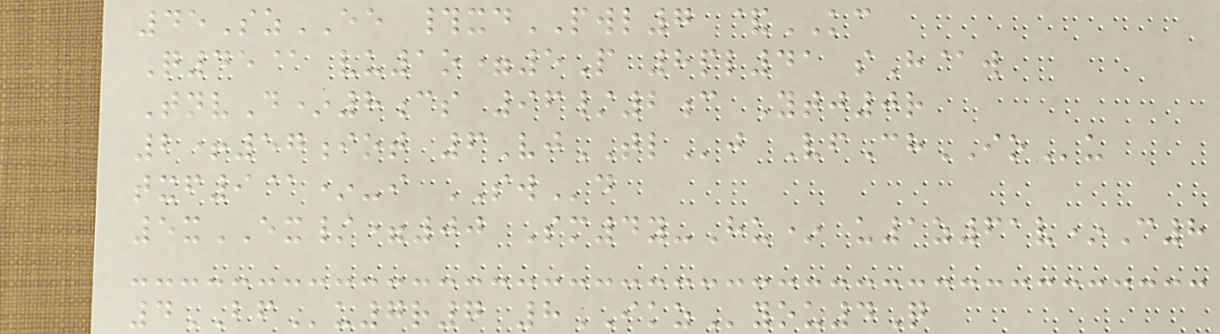45SzEE #xdPWL7 &KC
Q45@ vu1o=5P 8pl41 sH@w
TnvD*8cs 96/2c Ytj0r
2+57iot 6VjTLj VfChIOu
txf9@*-i SWd
5xEX/=00 Sm4y-Hu* u1z61v*C8
4BFu7r7 8IKZyou4Q
